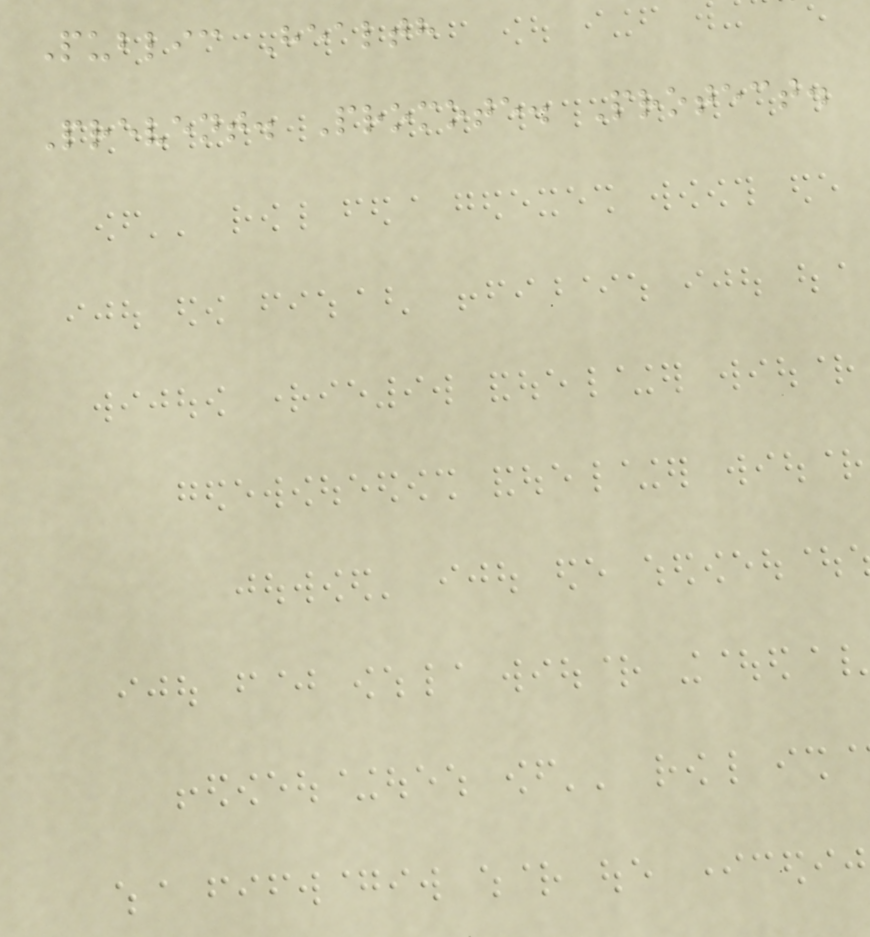Public Health
Prevent. Promote. Protect.
